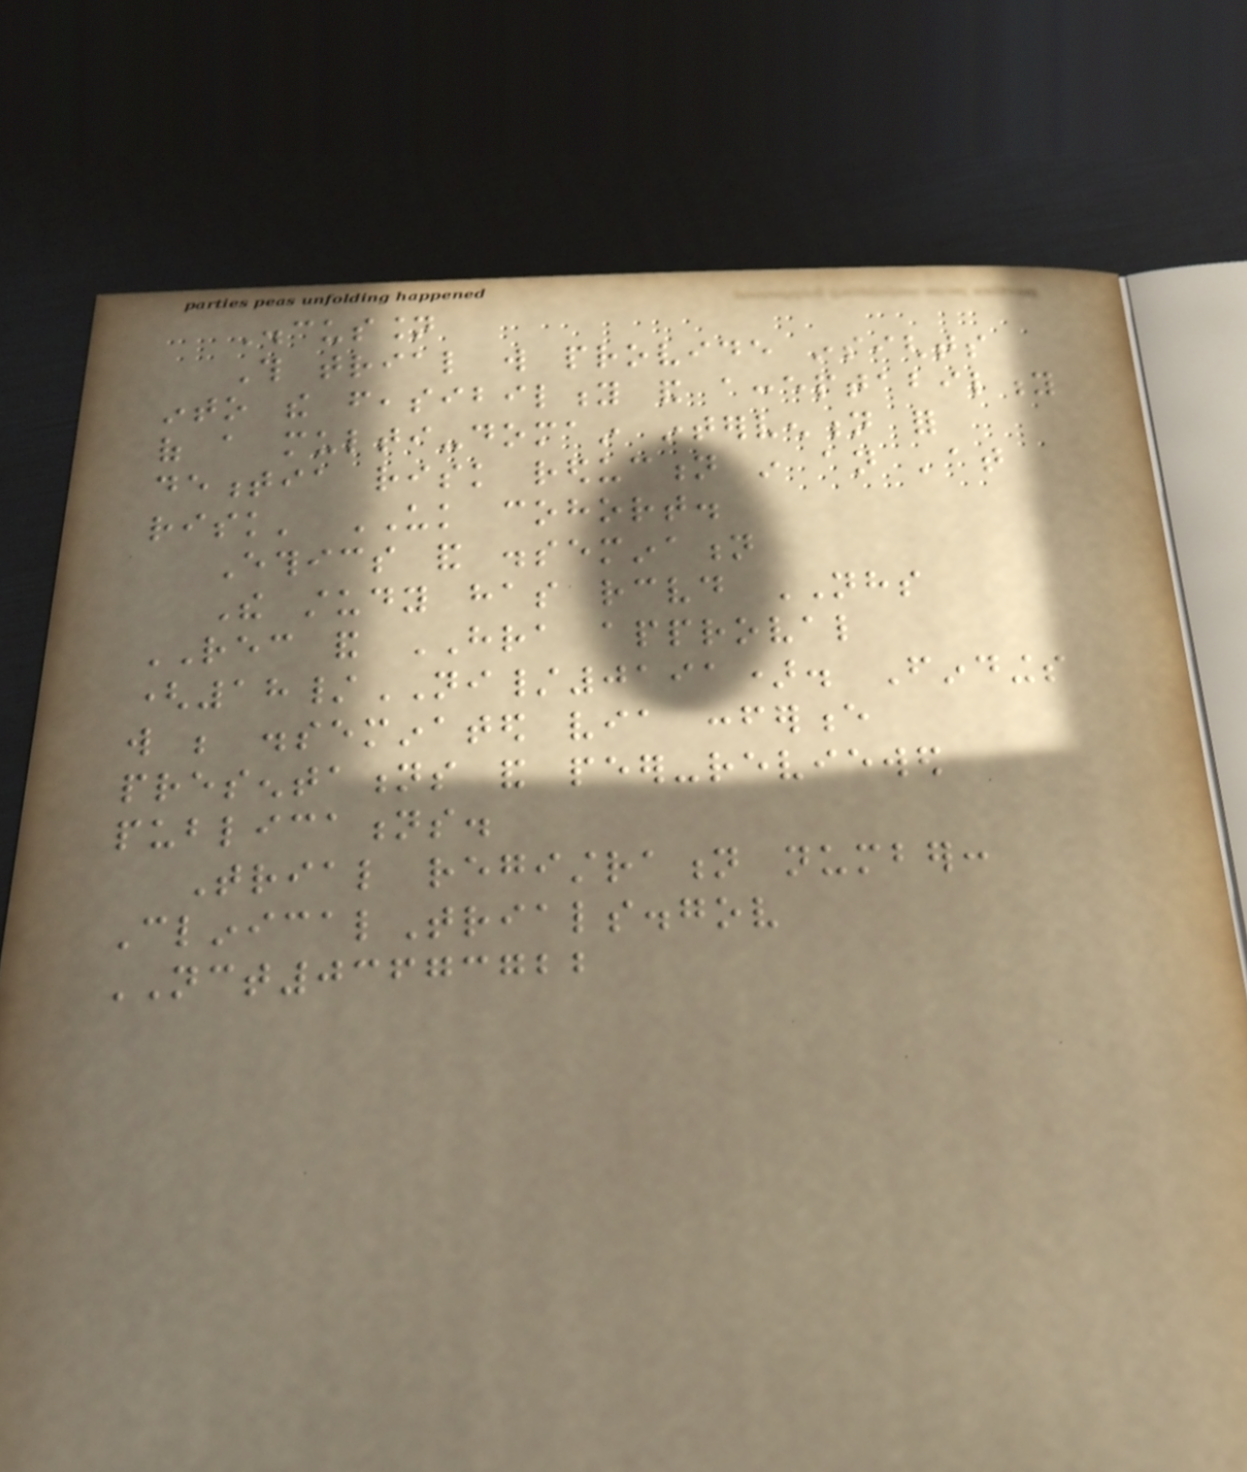Discussion
This trial will provide insights
into the feasibility and acceptability
of a multi-domain intervention for
dementia risk reduction in an 'at
risk' UK cohort.
Ethics and dissemination
The study has received NHS
REC and HRA approval
(18/NI/0191). Findings
will be disseminated via conference
presentations and peer-reviewed
publications.
Trial registration number:
ClinicalTrials.gov
NCT03673722
